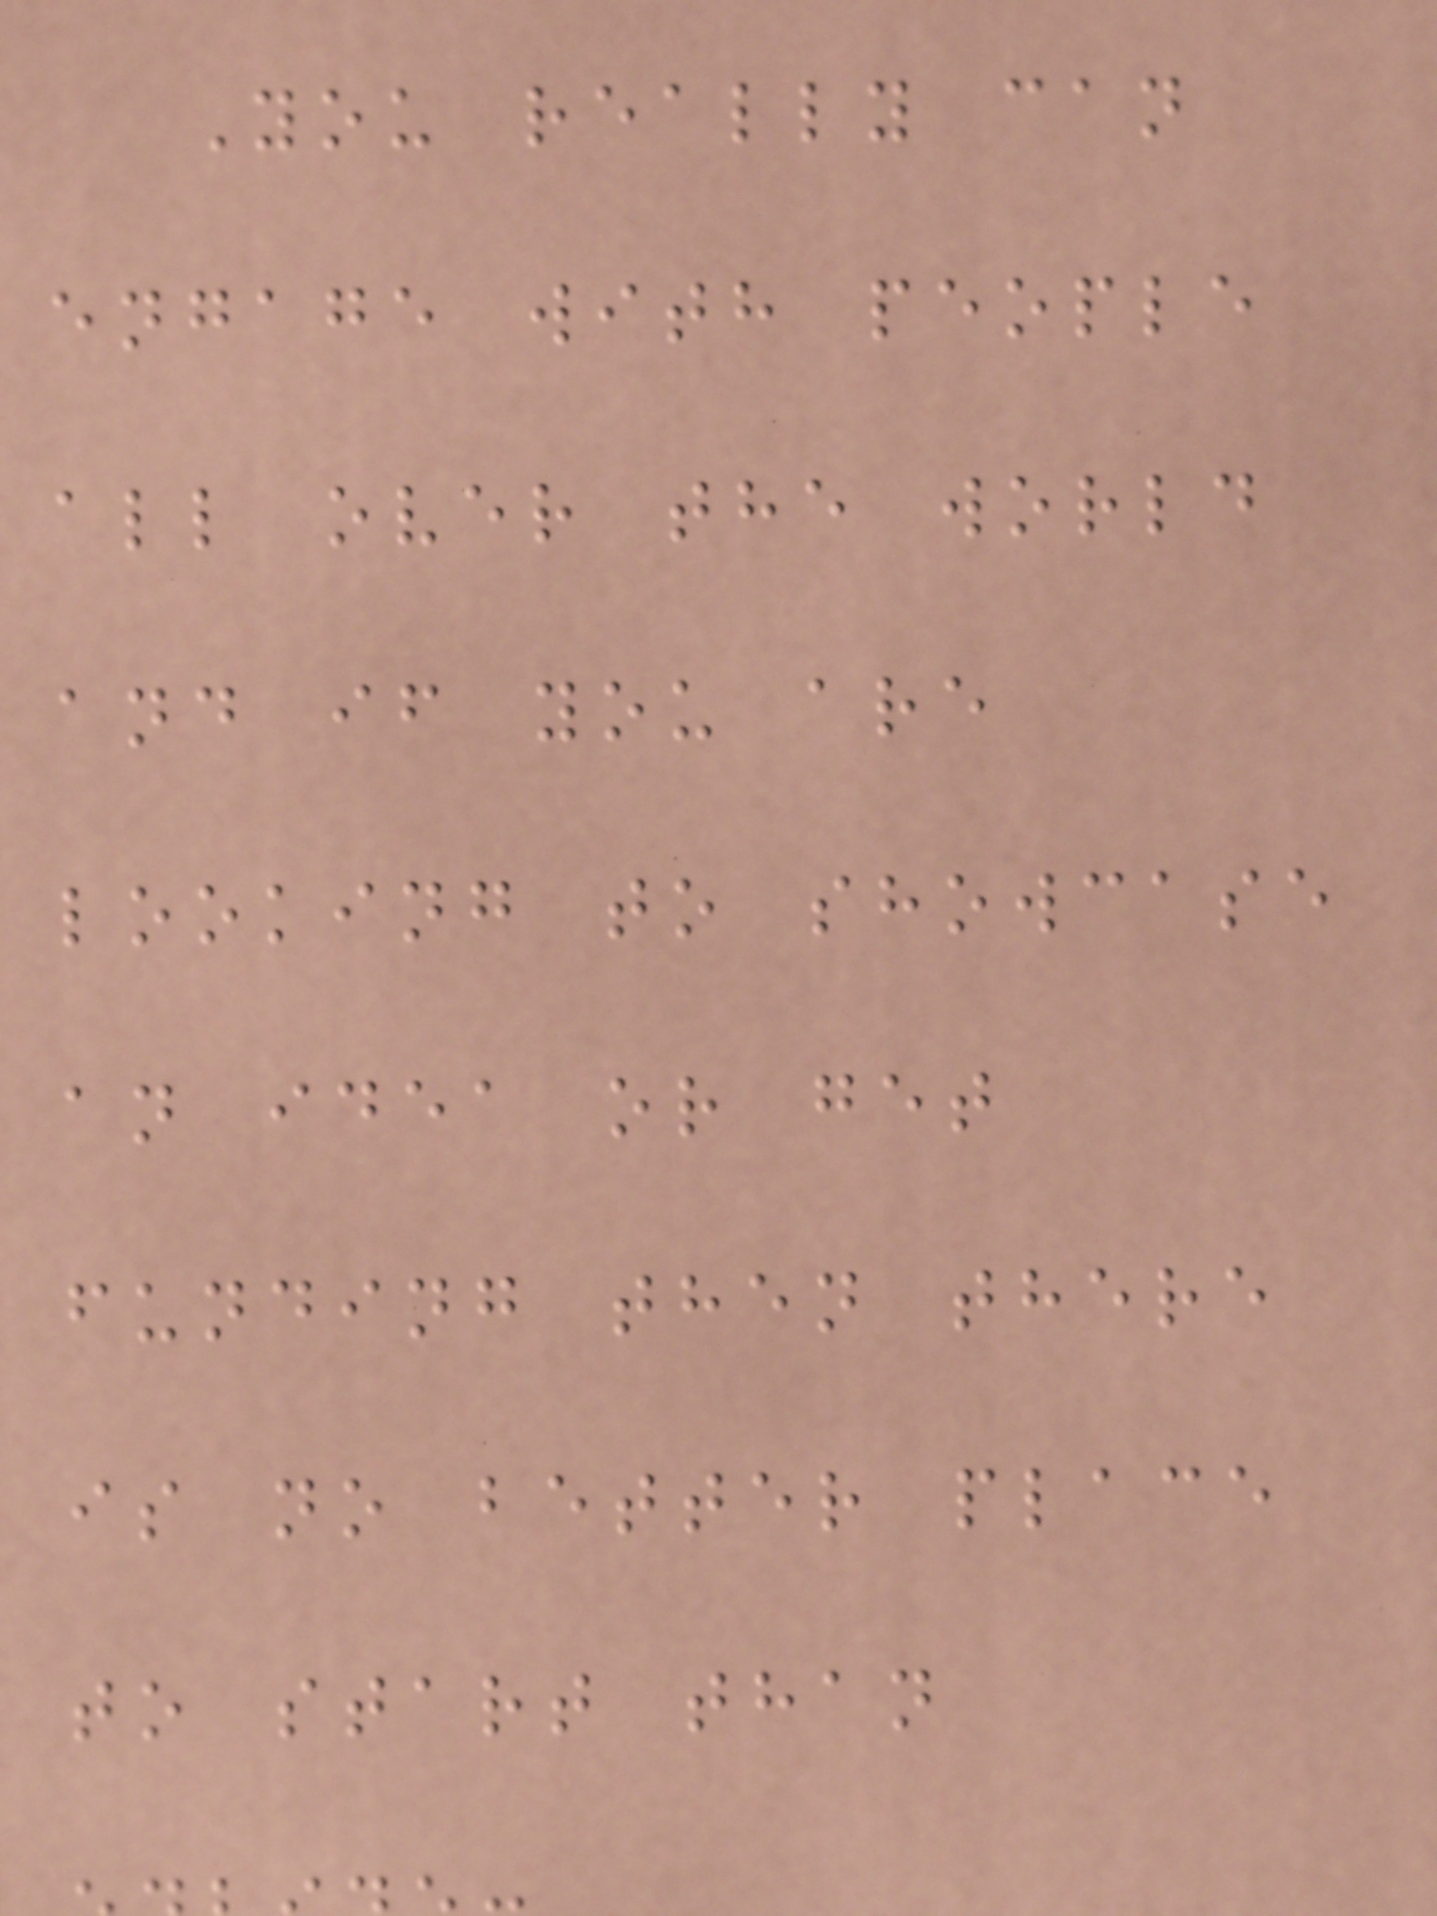You really can
engage with people
all over the world
and if you are
looking to showcase
an idea or get
funding then there
is no better place
to start than
